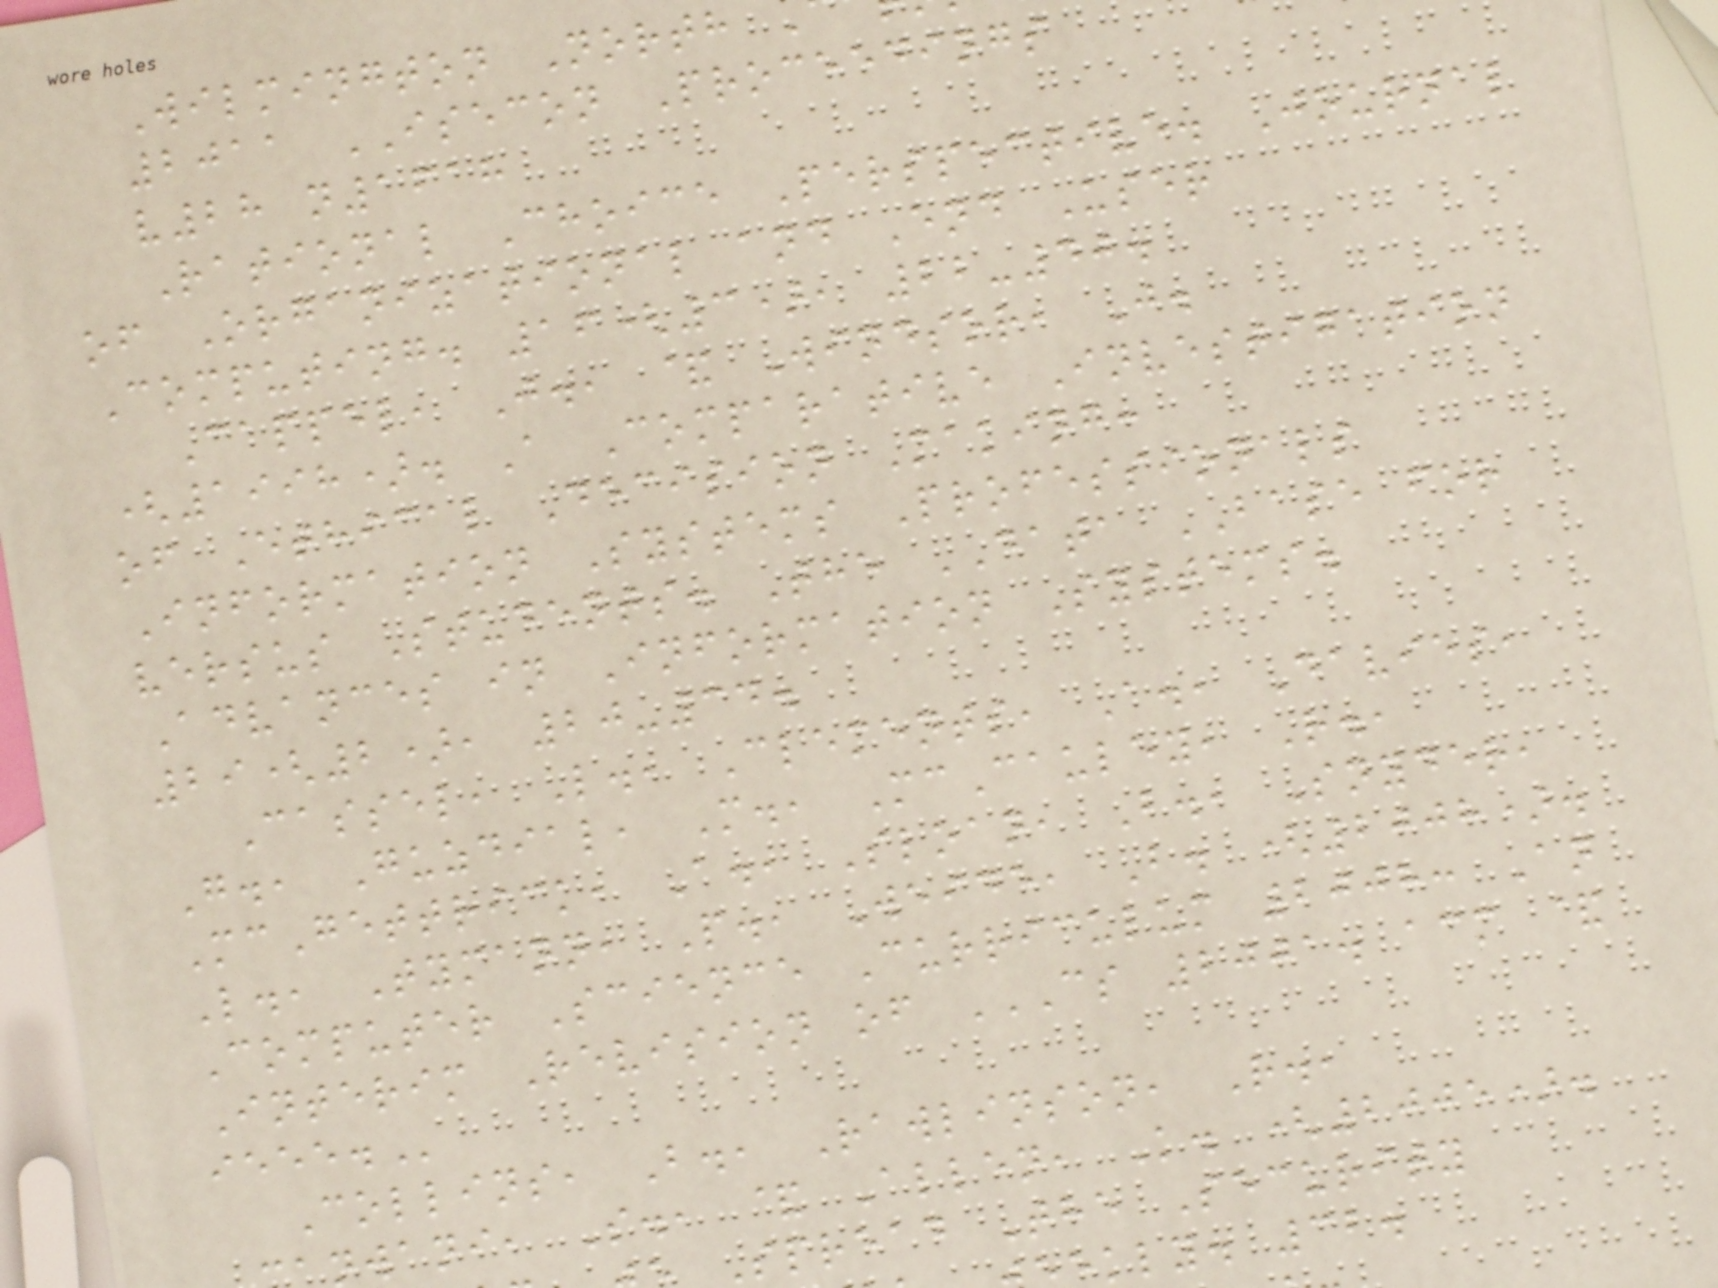Wilmington North
2011 ISECON Proceedings
v28 n1618
Rational Choice Perspective. Journal
of Organizational and End User
Computing. 16(3), 22-40.
Cappel, J., & Windsor, J.
(1998). A Comparative Investigation
of Ethical Decision Making:
Information Systems Professionals
versus Students. The DATA BASE for
Advances in Information Systems.
29(2), 20-34.
Cassel, L., Clements, A., Davies,
G., Guzdial, M., McCauley, R.,
McGettrick, A., Sloan, B., Snyder,
L., Tymann, P., Weide, B. (2008).
Computer Science Curriculum 2008: An
Interim Revision of CS 2001. ACM &
Collins, B., Rawlinson, R.,
nwani, S., & Allen, K. (2005).
Spread The Security
kly. 32.
